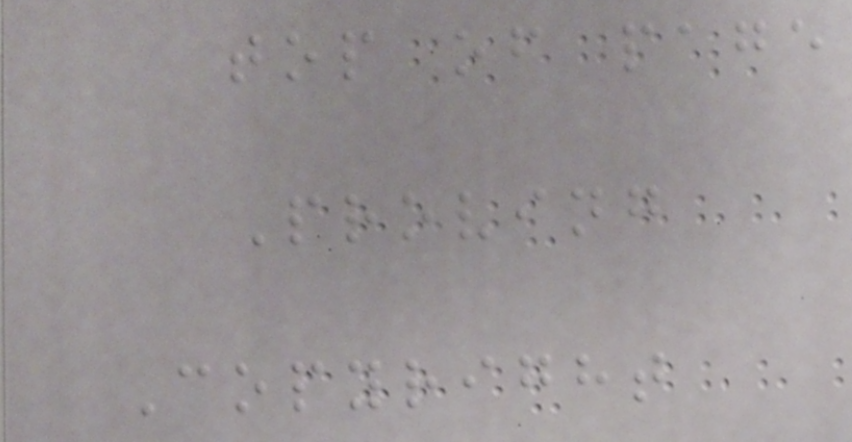top of page
Proving
Copyright
